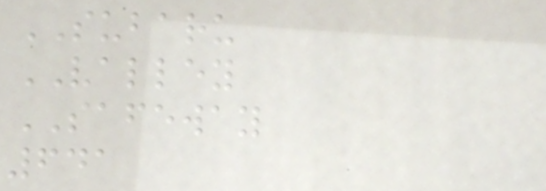SUBARU
VALLEY
SAFEWAY
641
